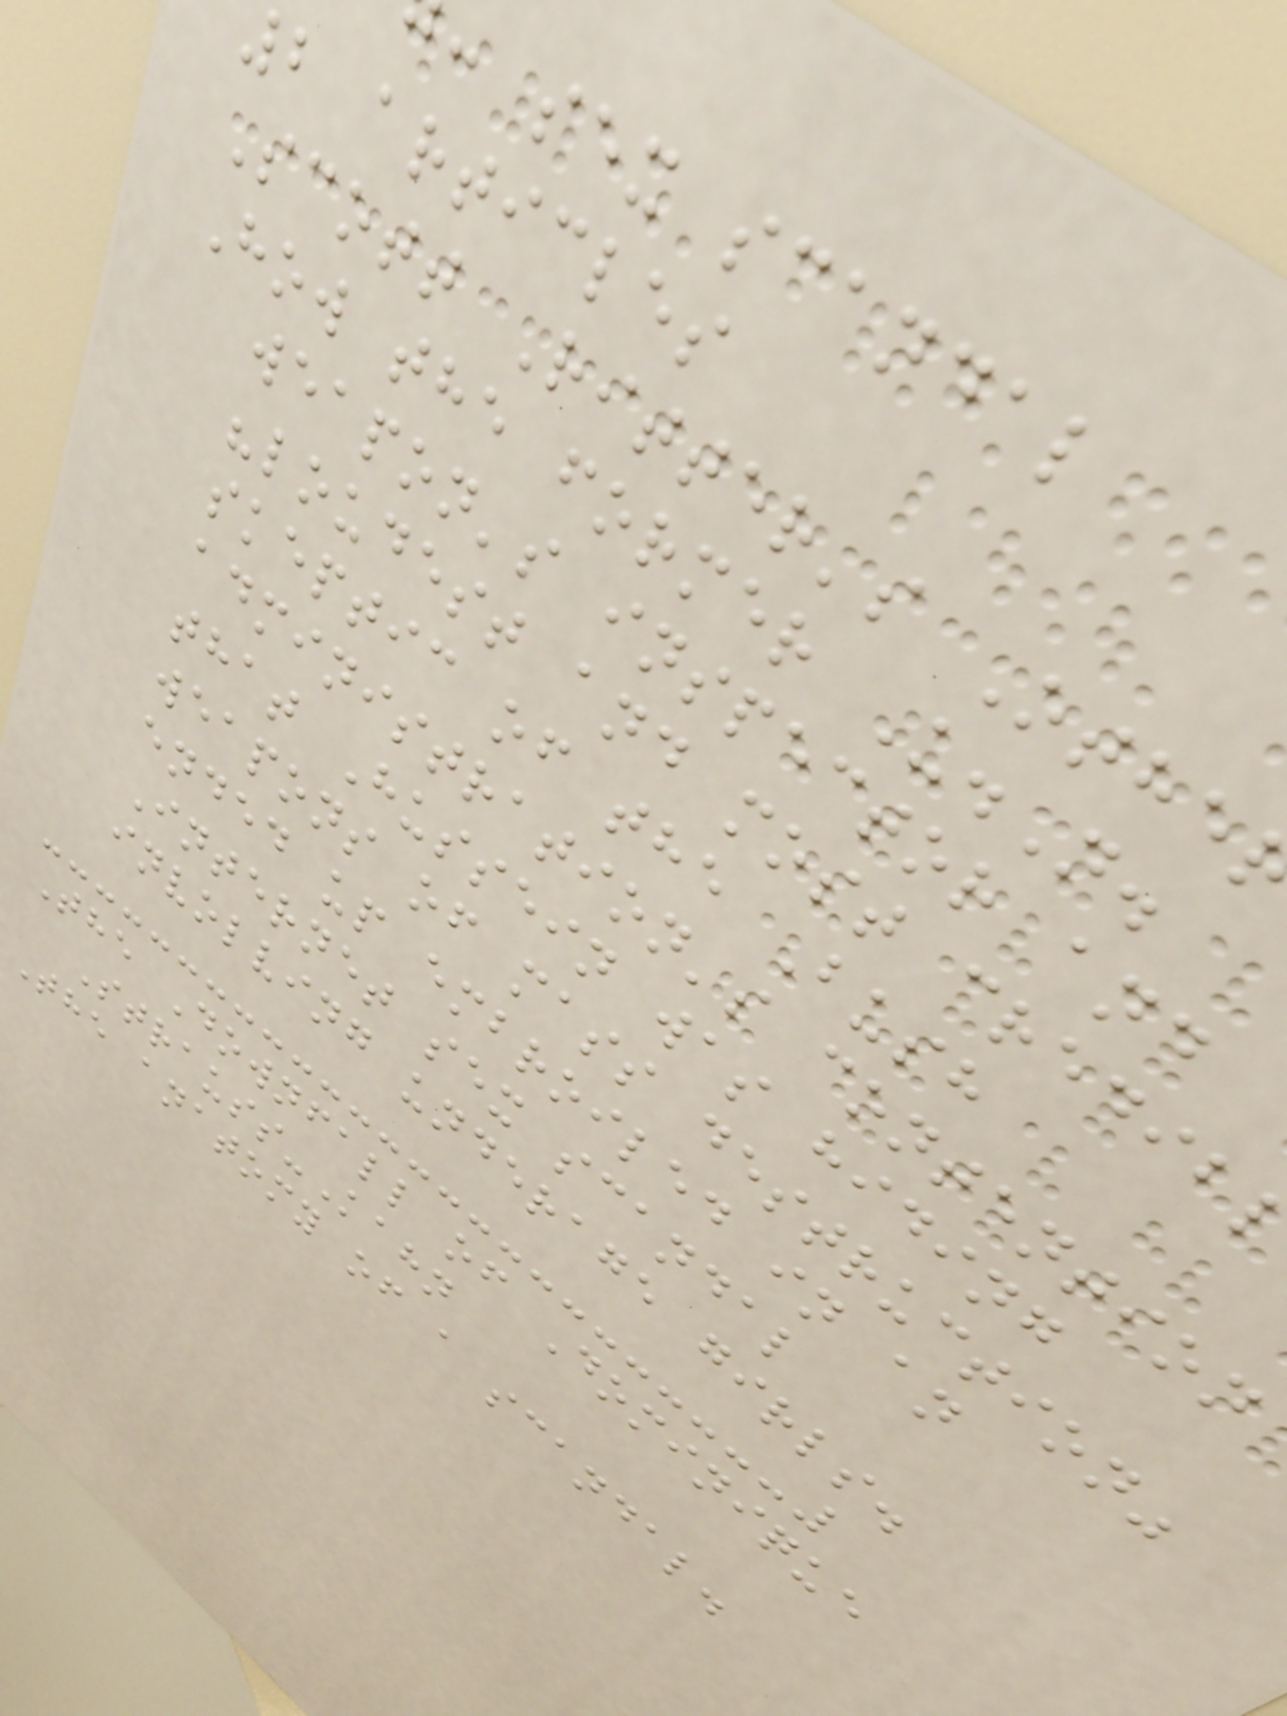: sex scandal
2 articles
Scott Ritter's Othe
How the former U.N.
weapon's inspector and
"loudest and most credib
skeptic of the Bush
administration's contention
that Hussein was hiding
weapons of mass destruction"
ended up embroiled in an
Internet sex scandal
involving underage girls.
The Downfall of Dominique
Strauss-Kahn
The anatomy of a scandal.
